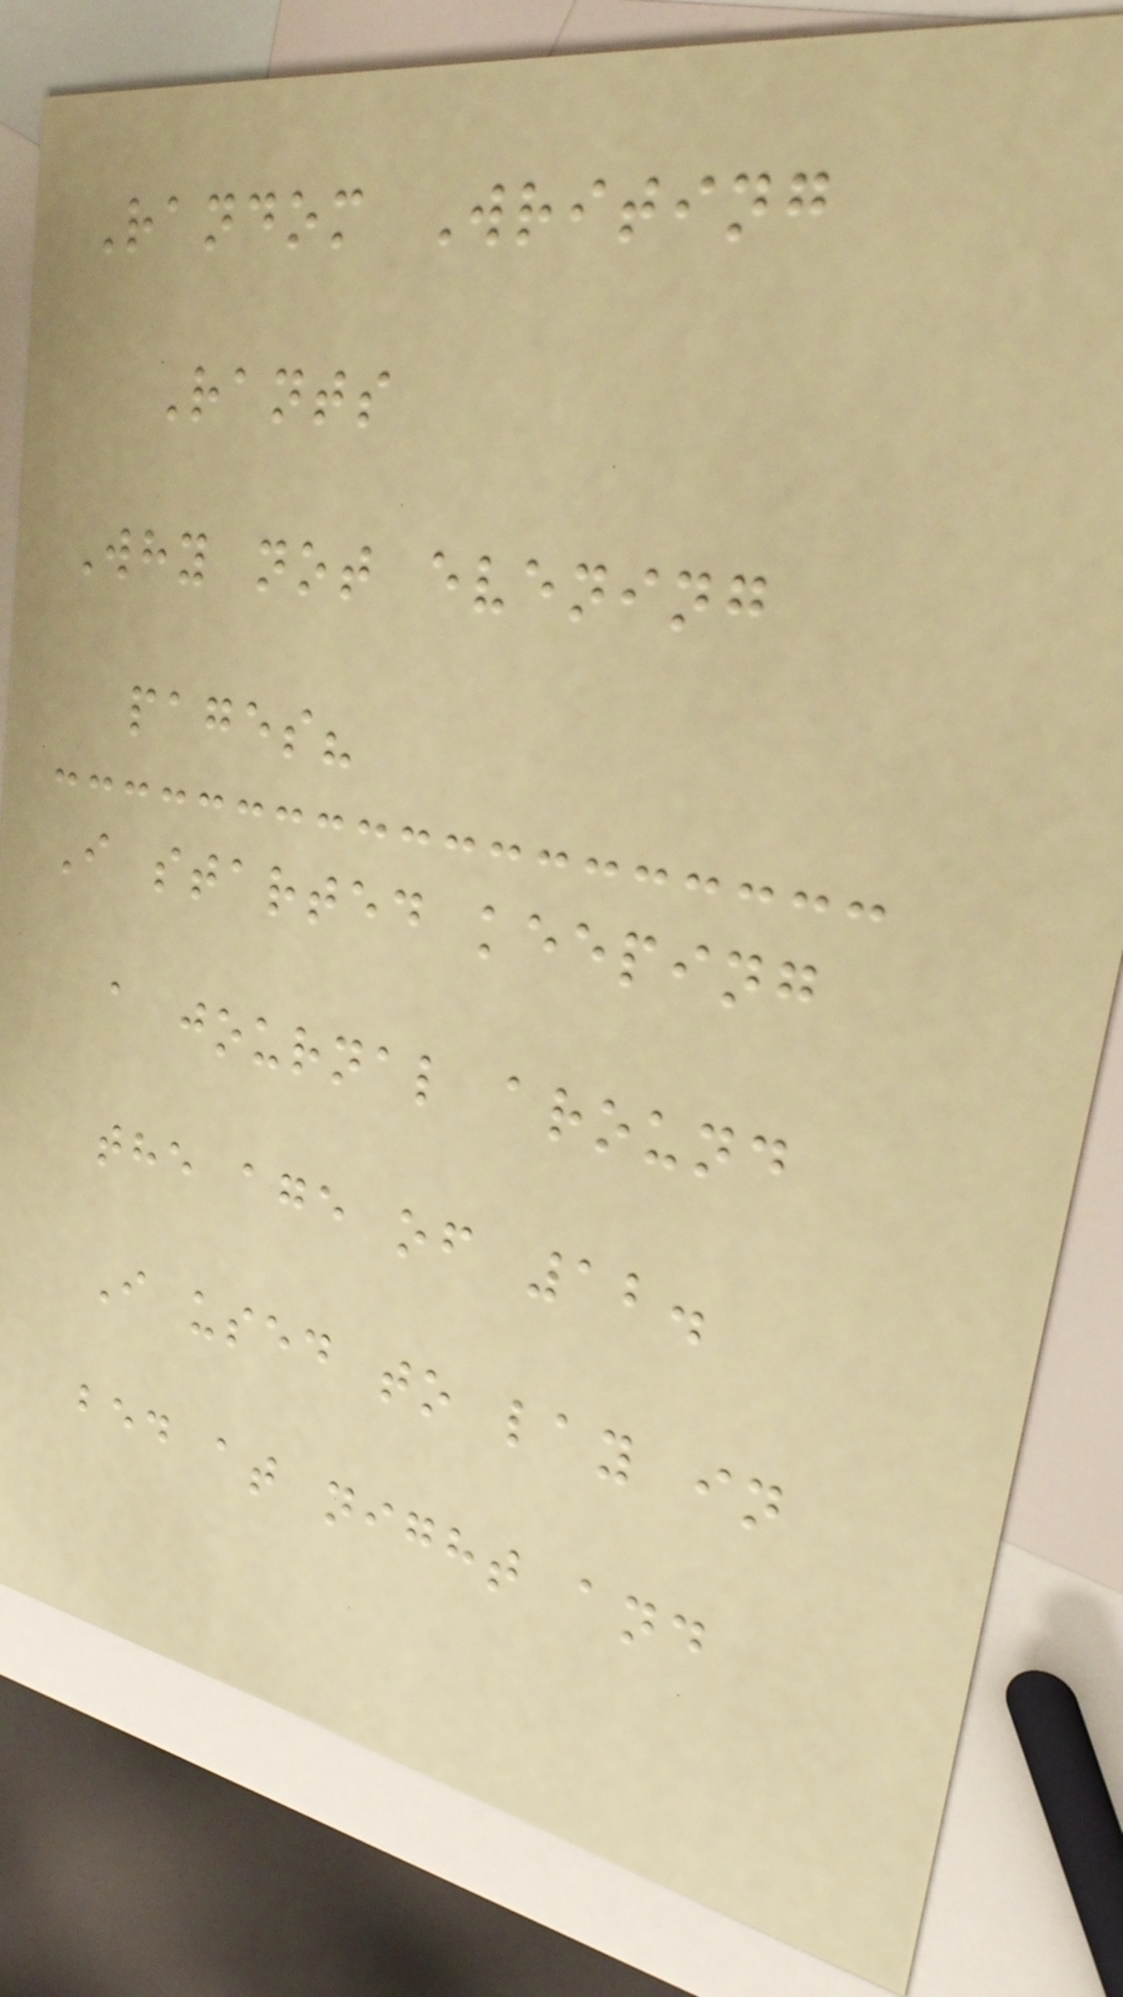Random Writing
Rants
Why not evening
pages?
I started keeping
a journal around
the age of 12.
I used to lay in
bed at night and
